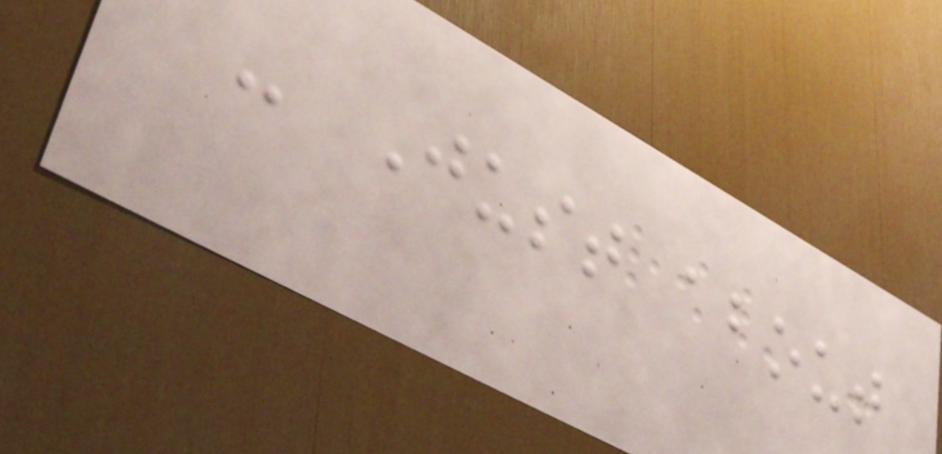- Just about
